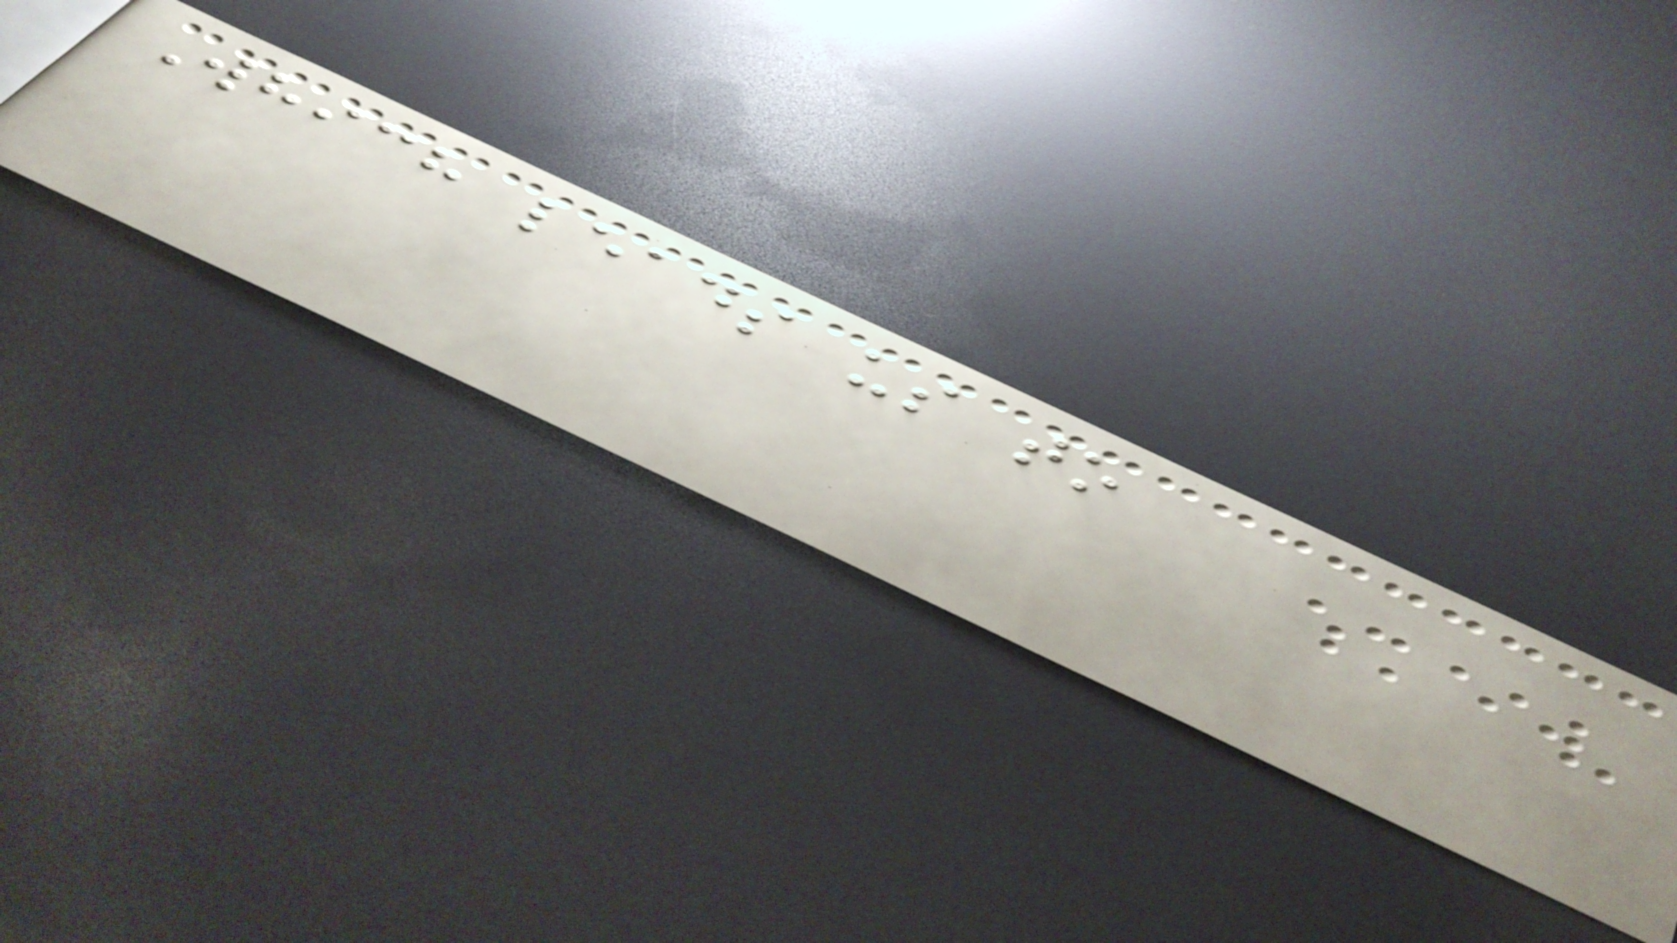Which leads us to
